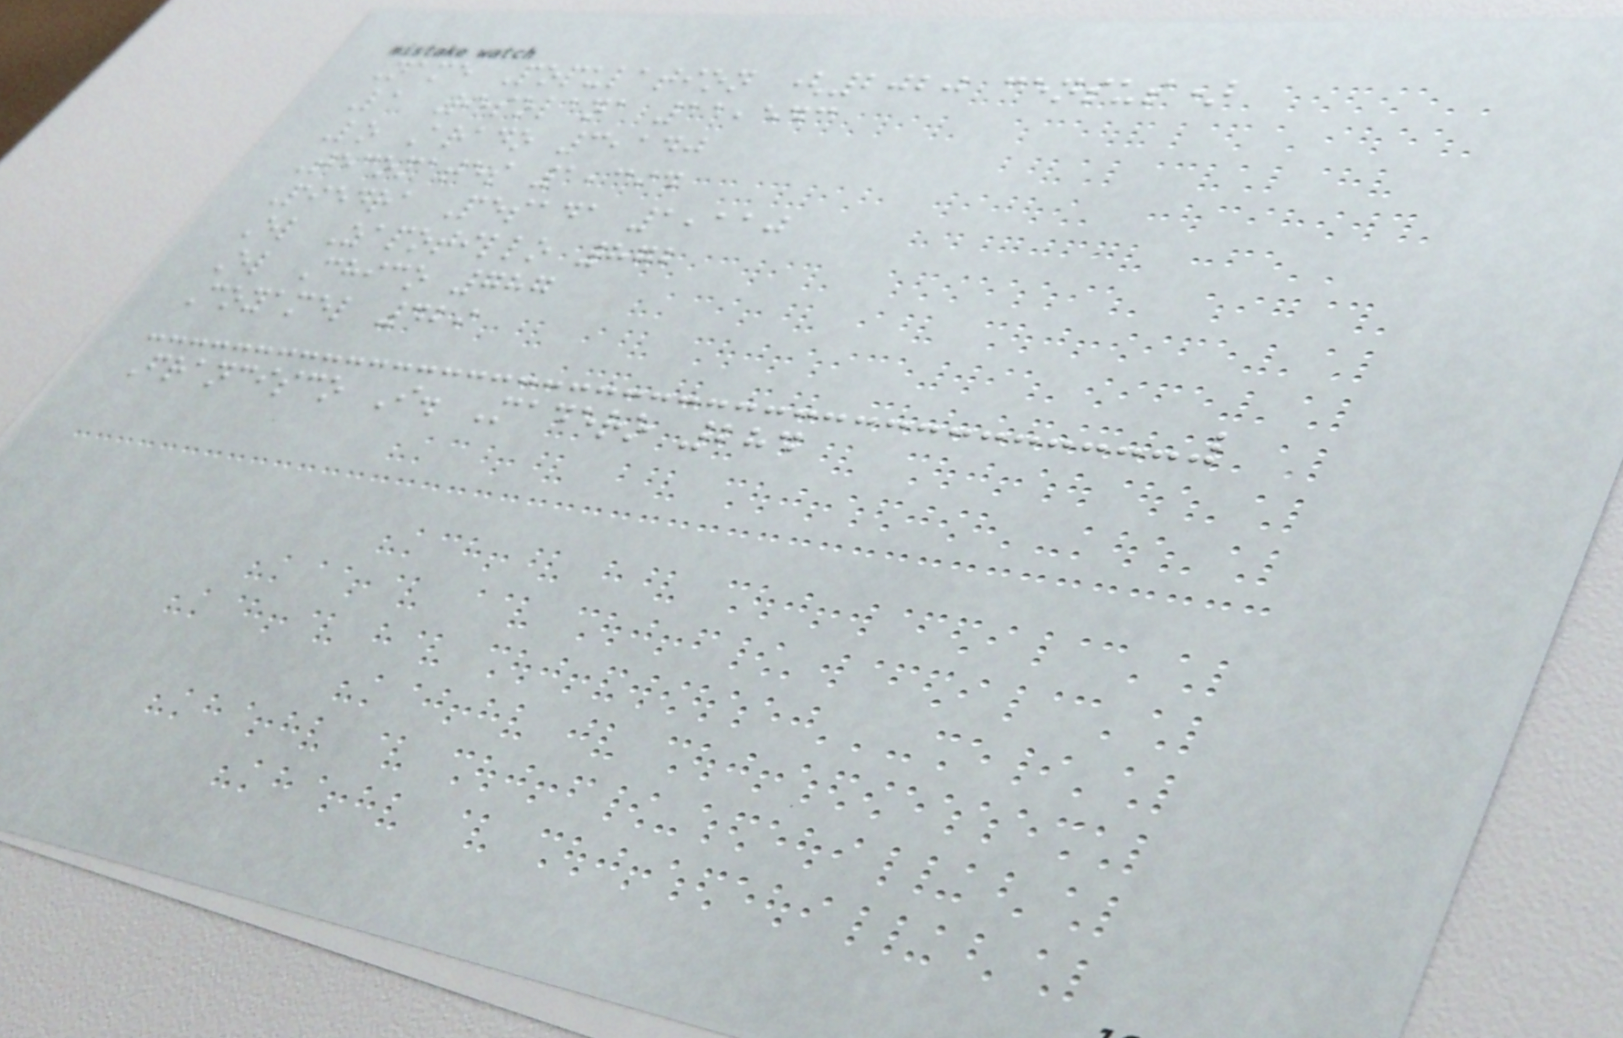Name Population (2020 census)
La Resolana 11,543
Lo Arado 3,140
Tecomates 1,394
Piedra Pesada 1,110
El Zapotillo 872
El Chico 787
Coyamel 429
Francisco I. Madero 284
